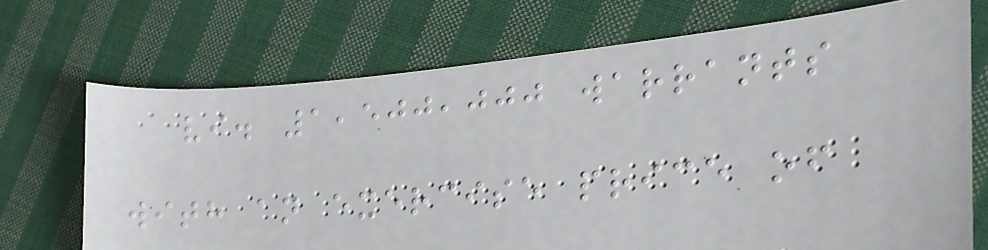vi. 1,500,000 warrants
with an exercise price of
